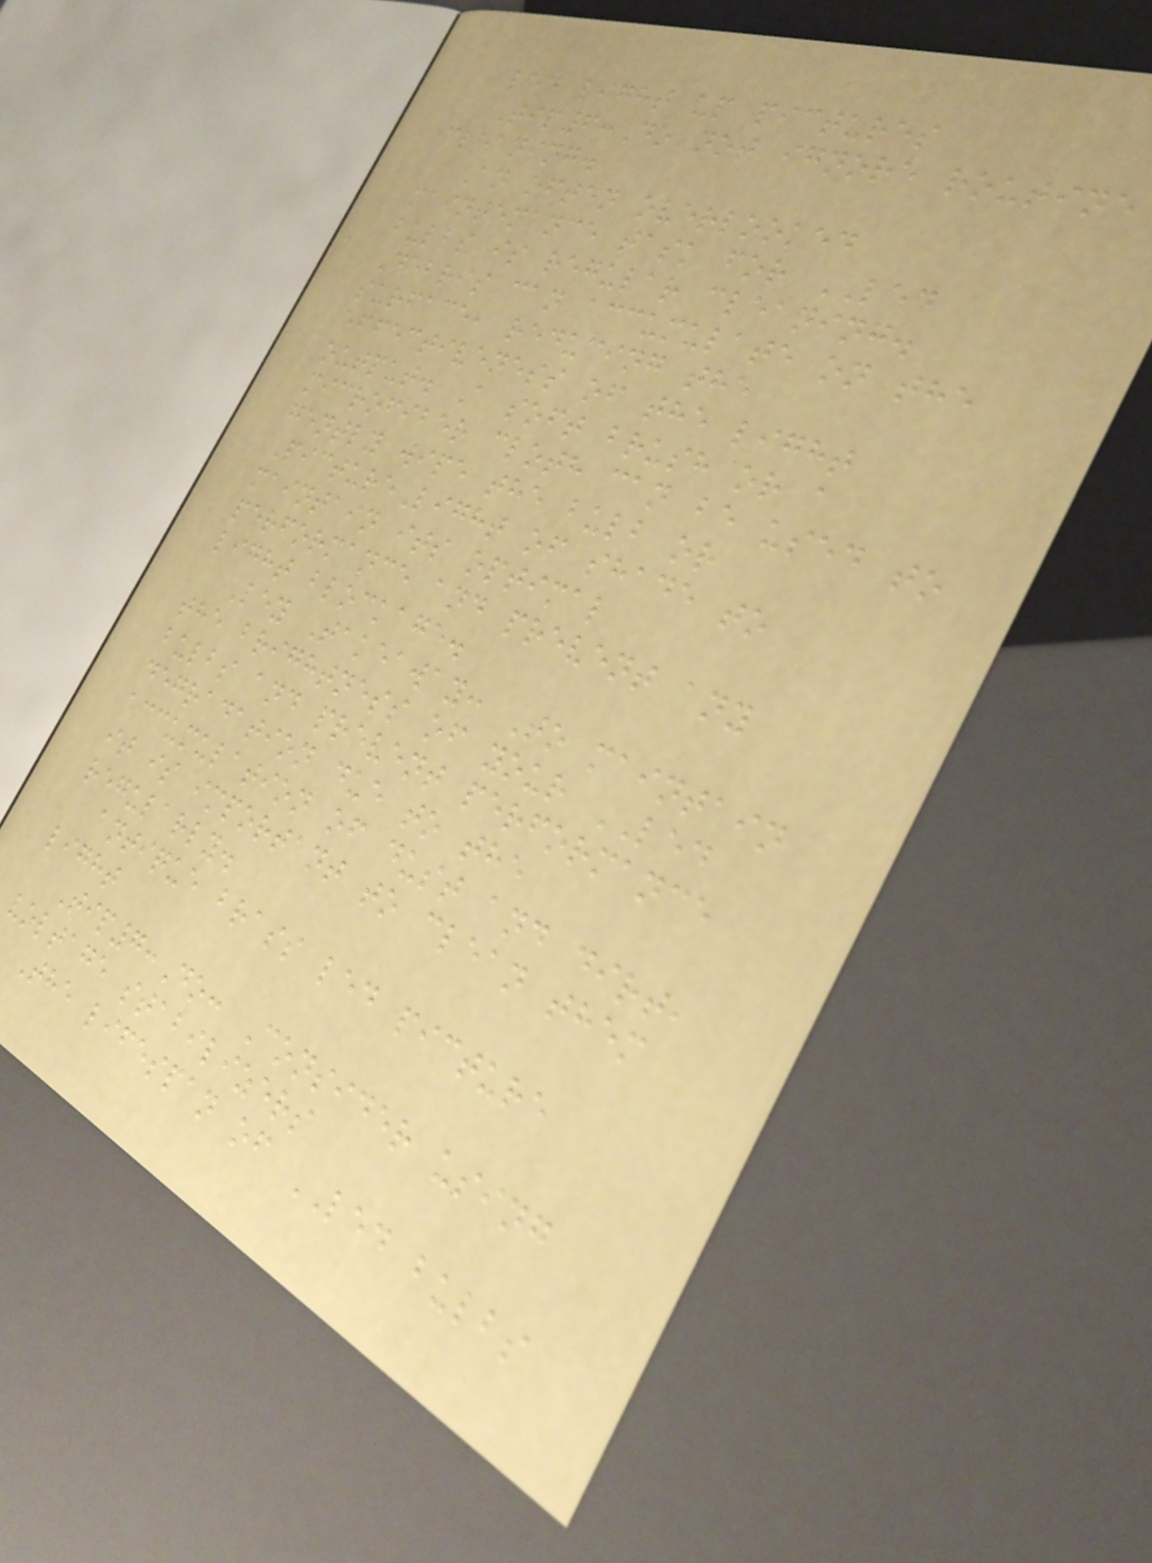led light up pictures
Tip6:Do not ignore routine
cleaning.
An often overlooked
maintenance task for LED
bulbs is regular cleaning.
Debris can accumulate on the
surface, reducing the
effectiveness of the light
output. A soft brush or a
microfiber cloth can be used to
gently wipe the bulb or
PictureLight of shade to
maintain its optimal
performance and prevent any
light blockage.
Key Takeaway: To maintain
the brightness of your LED
bulbs and prevent performance
degradation due to the
accumulation of dust and dirt,
it is important to clean them
regularly.
antique brass led picture
light
Tip7:Do: Consider using
voltage stabilizers
The lifespan of LED bulbs
